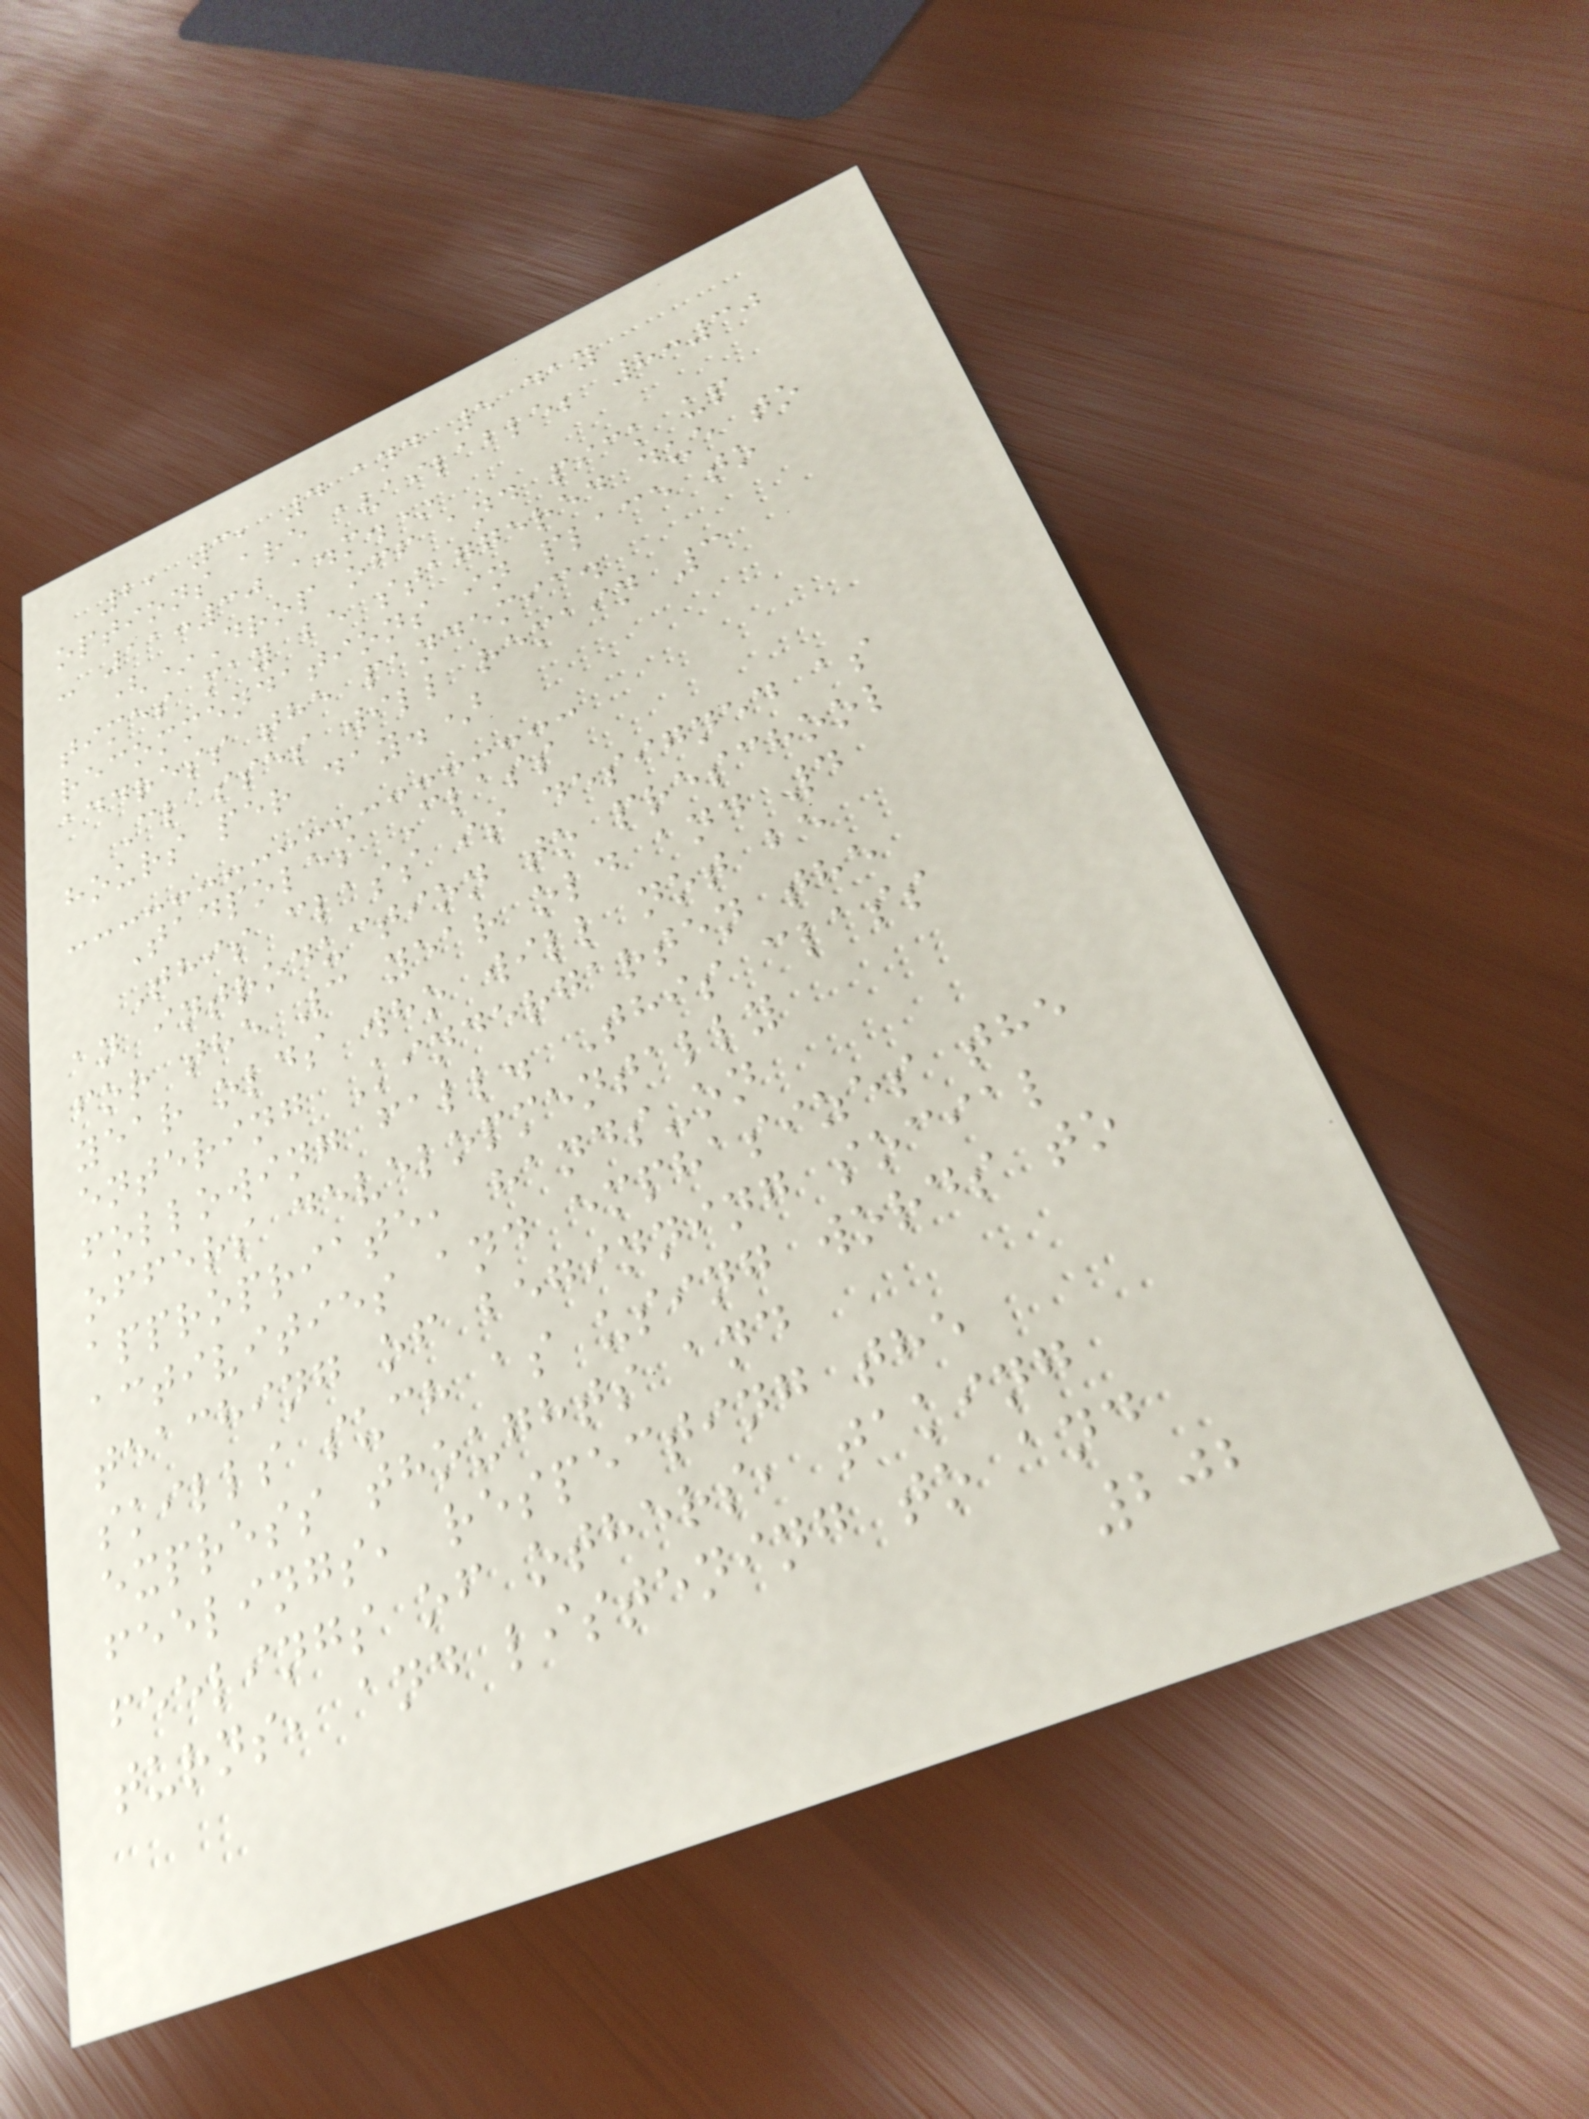2, 3, 4 and 5 day
options are available; 8:30
- 11:30 a.m.*
(*Drop off and pick up
times may be staggered due to
recommendations in place to
address the pandemic.
Classes will remain 3
hours per day.)
Tadpoles Class
This class is designed as
an introduction to preschool
for the 3 year old and 4
year olds who will not be
entering Kindergarten the
following fall. This class
offers developmentally
appropriate, hands-on
activities and emphasizes the
teaching of beginning social
skills such as using words to
express thoughts and
feelings, respecting the
feelings of others, taking
turns, and listening to and
202
